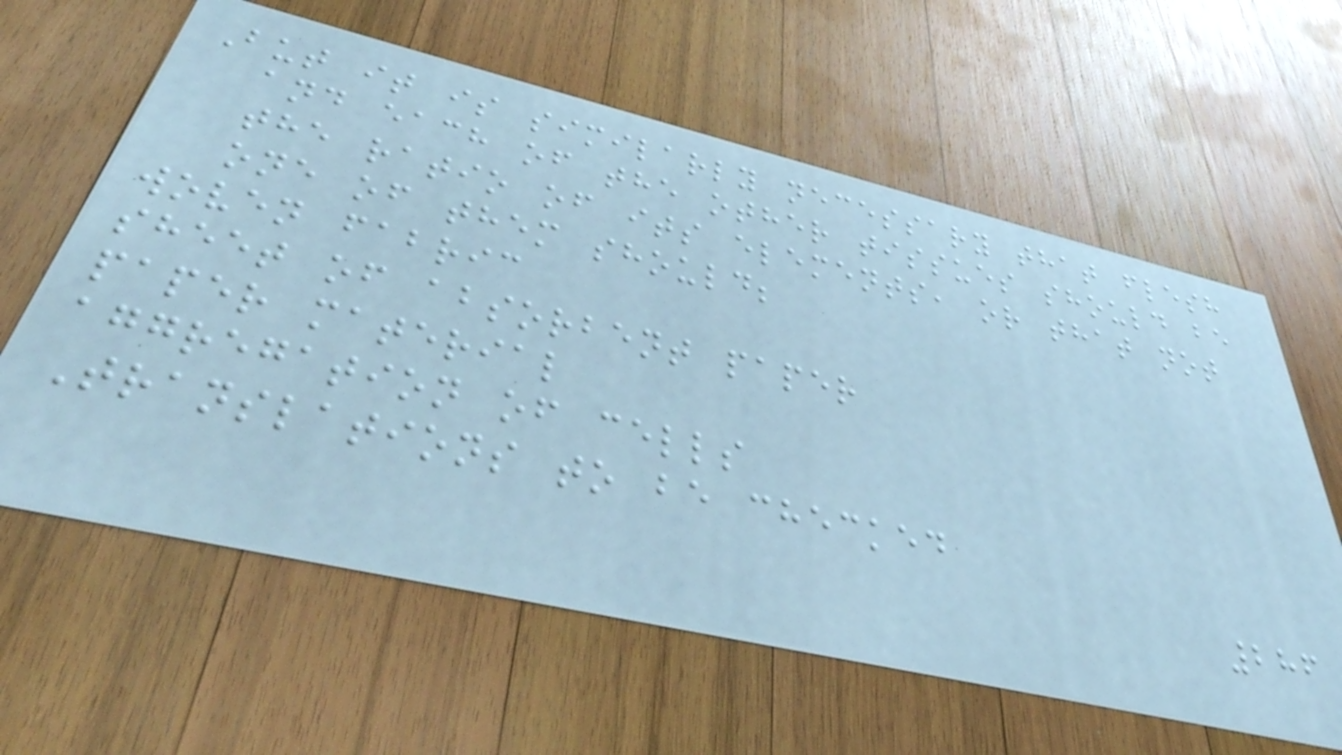But it is similarly necessary that flesh
and each of the other tissues should be
the ratio of its elements, or that not
one of them should;
woven fabric
sheet of absorbent paper
paper material
aggregation of cells
Translations to be checked
286
